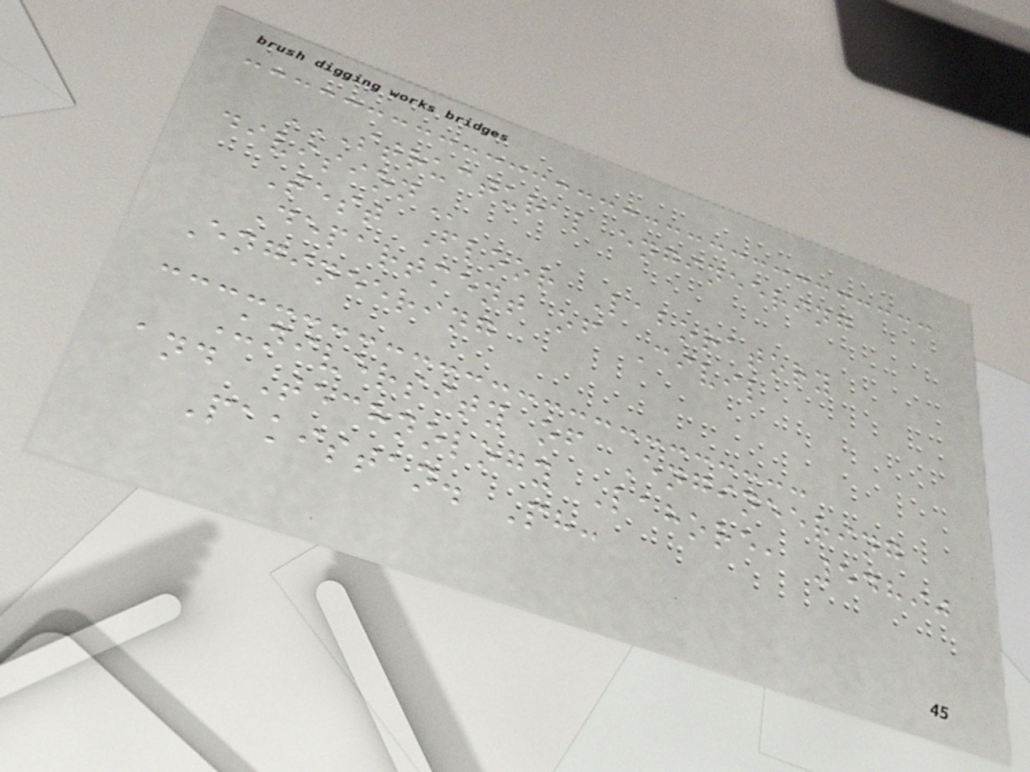STRUCTURAL ENGINEERING
DIVISION
Test Floor Laboratory
Department of Civil
Engineering
University of Engineering
and Technology Lahore, 54890
Pakistan. Ph:
